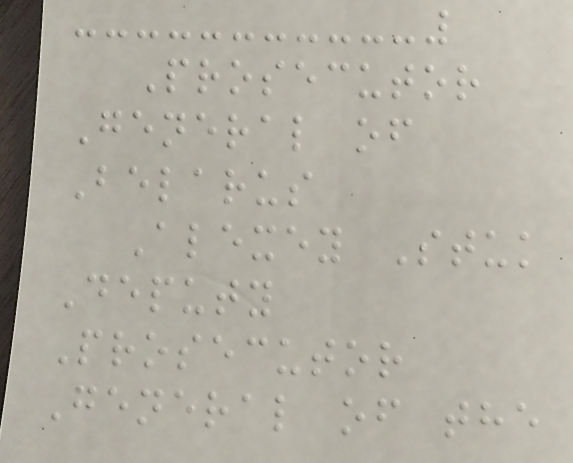Prosecutor
General of
Belarus
Alexey Stuk
Deputy
Prosecutor
General of the
